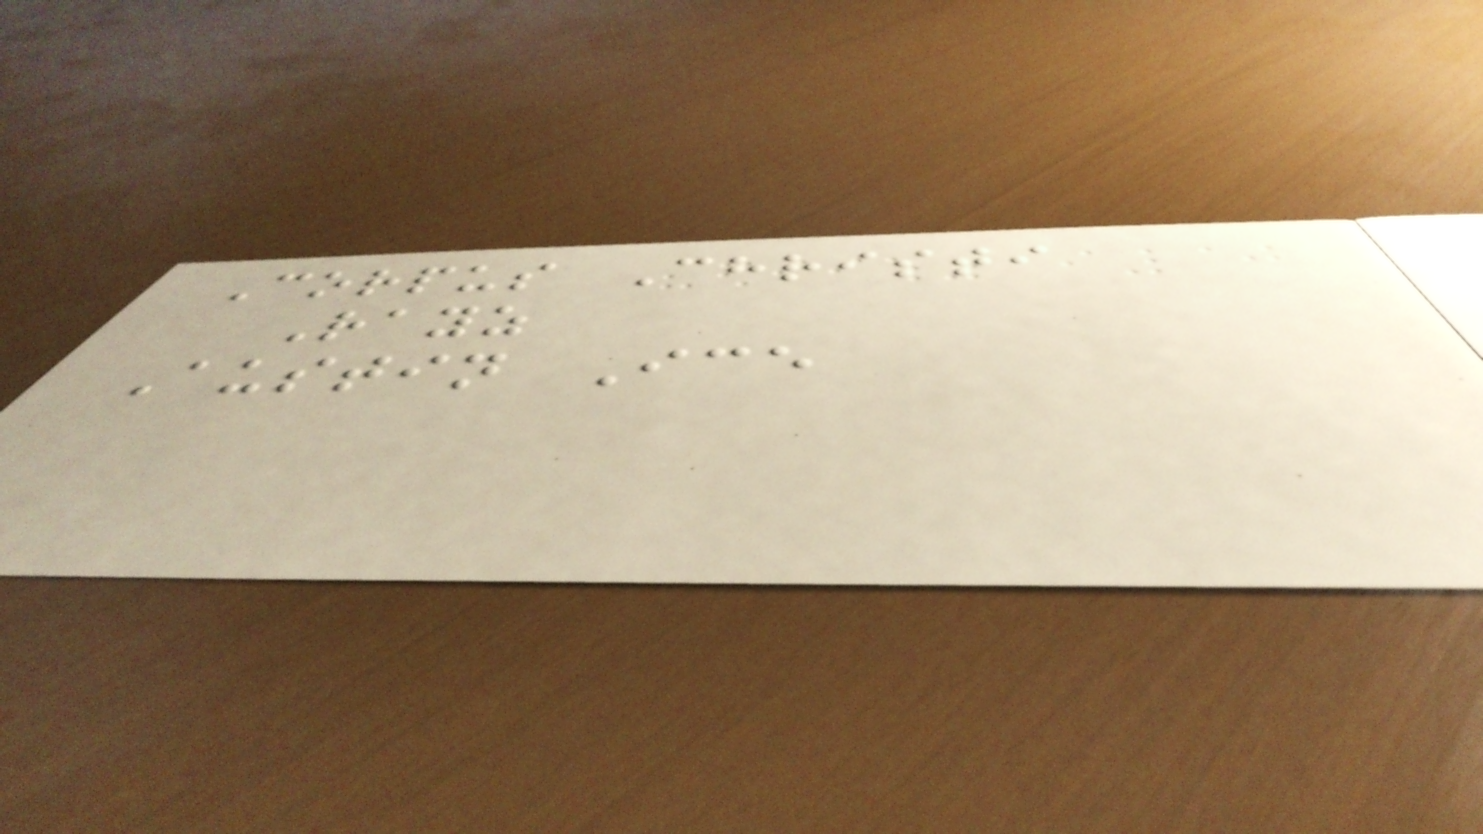Corpus Christi
Rayz
Austin Ice
